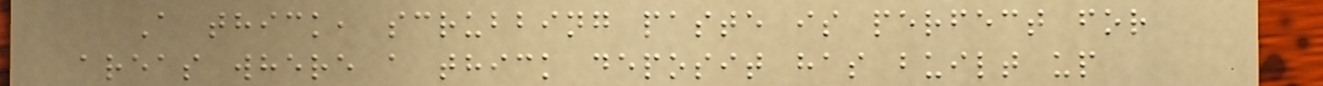A thick, scrubbing paste is perfect for
areas where a thick deposit has built up
